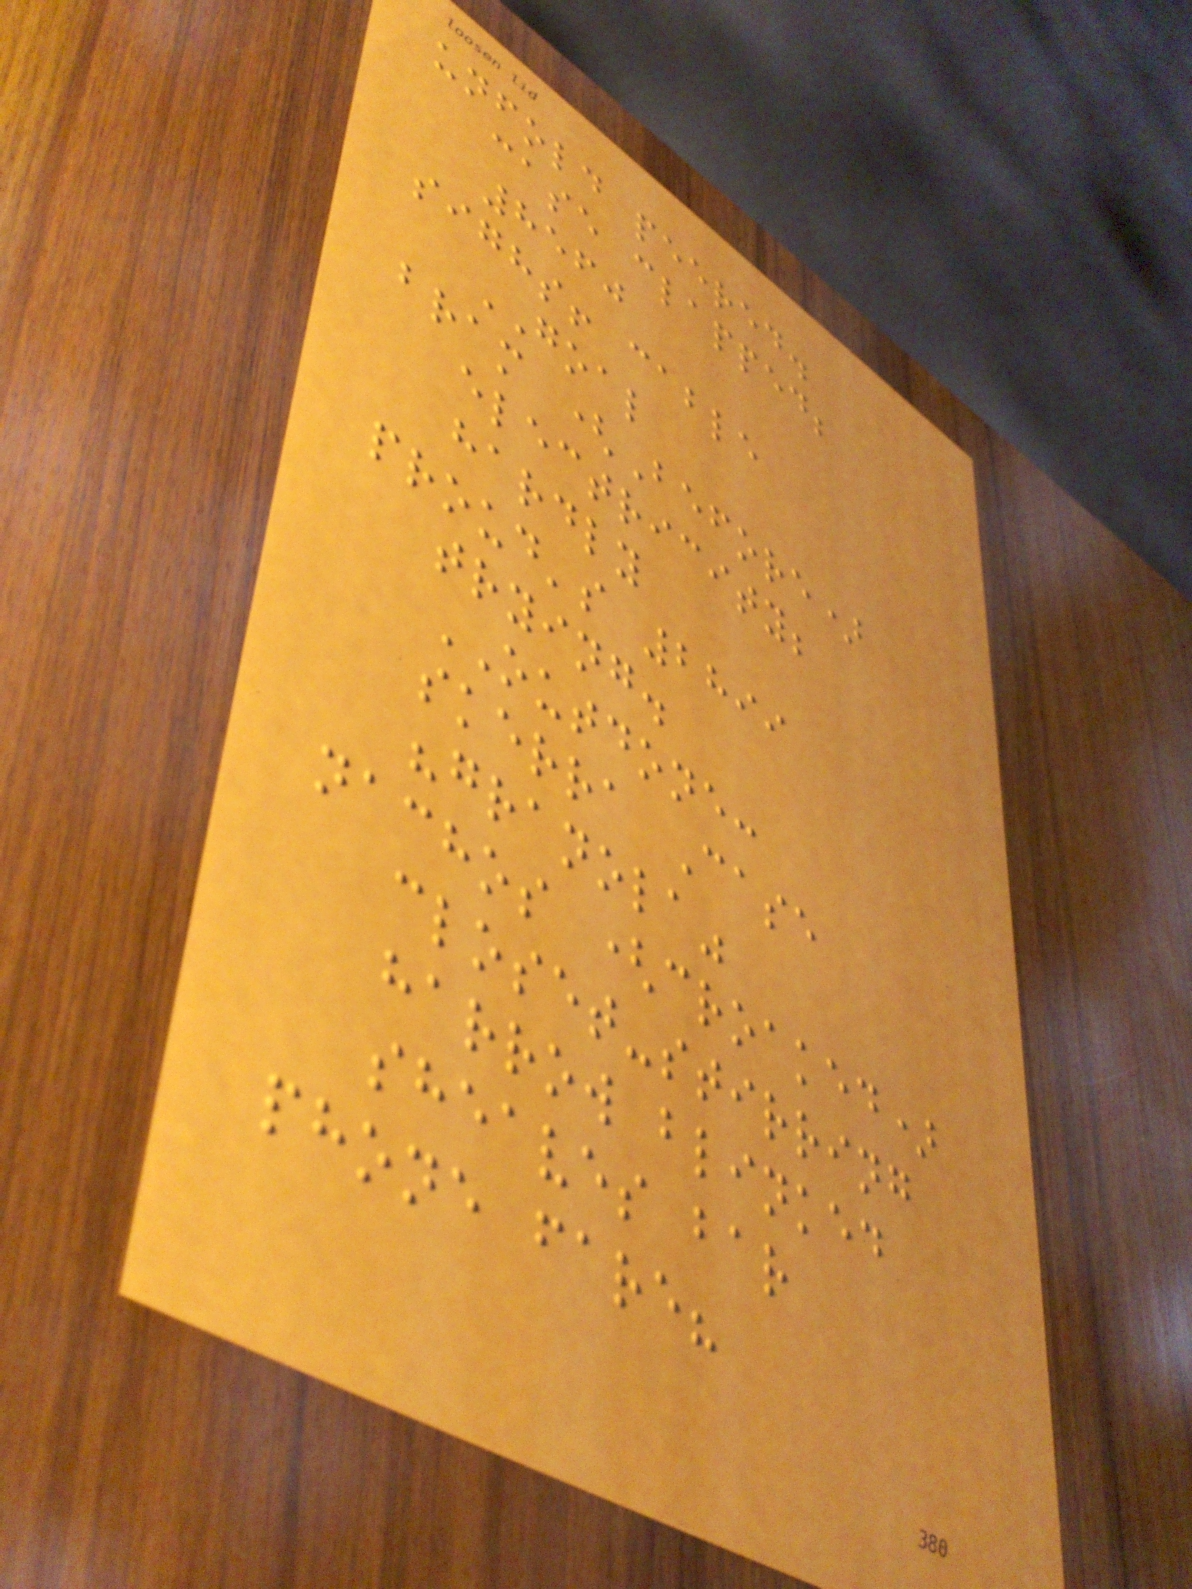unfold peered.
case clapped;
8560
sighs! cable
GOAL
bram (Before)
electricity;
hardly
proud's 2899
trying.
OUTDONE:
skerra Case
"granola"
nachos (croaked)
closet-stirring
harrow blinked
sheaves bar
phone fare?
